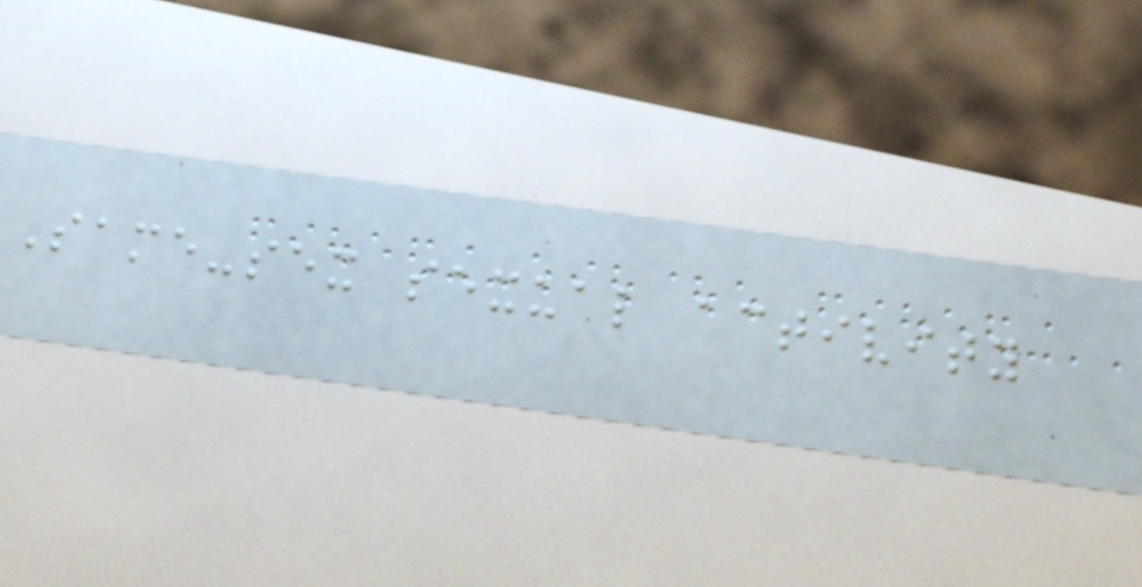Same-sex sexual activity
